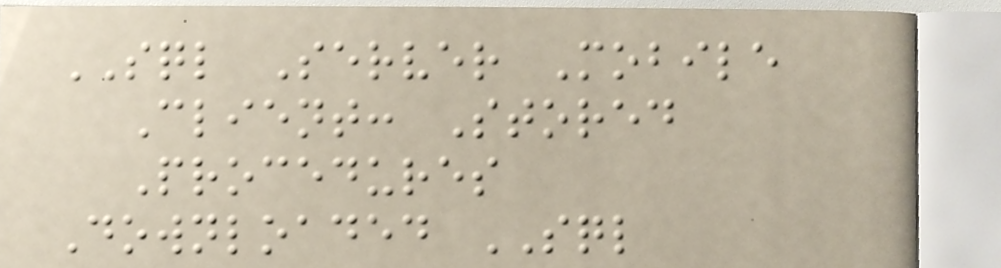SQL Server Mobile
Client: Stored
Procedures
Downloaded SQL
